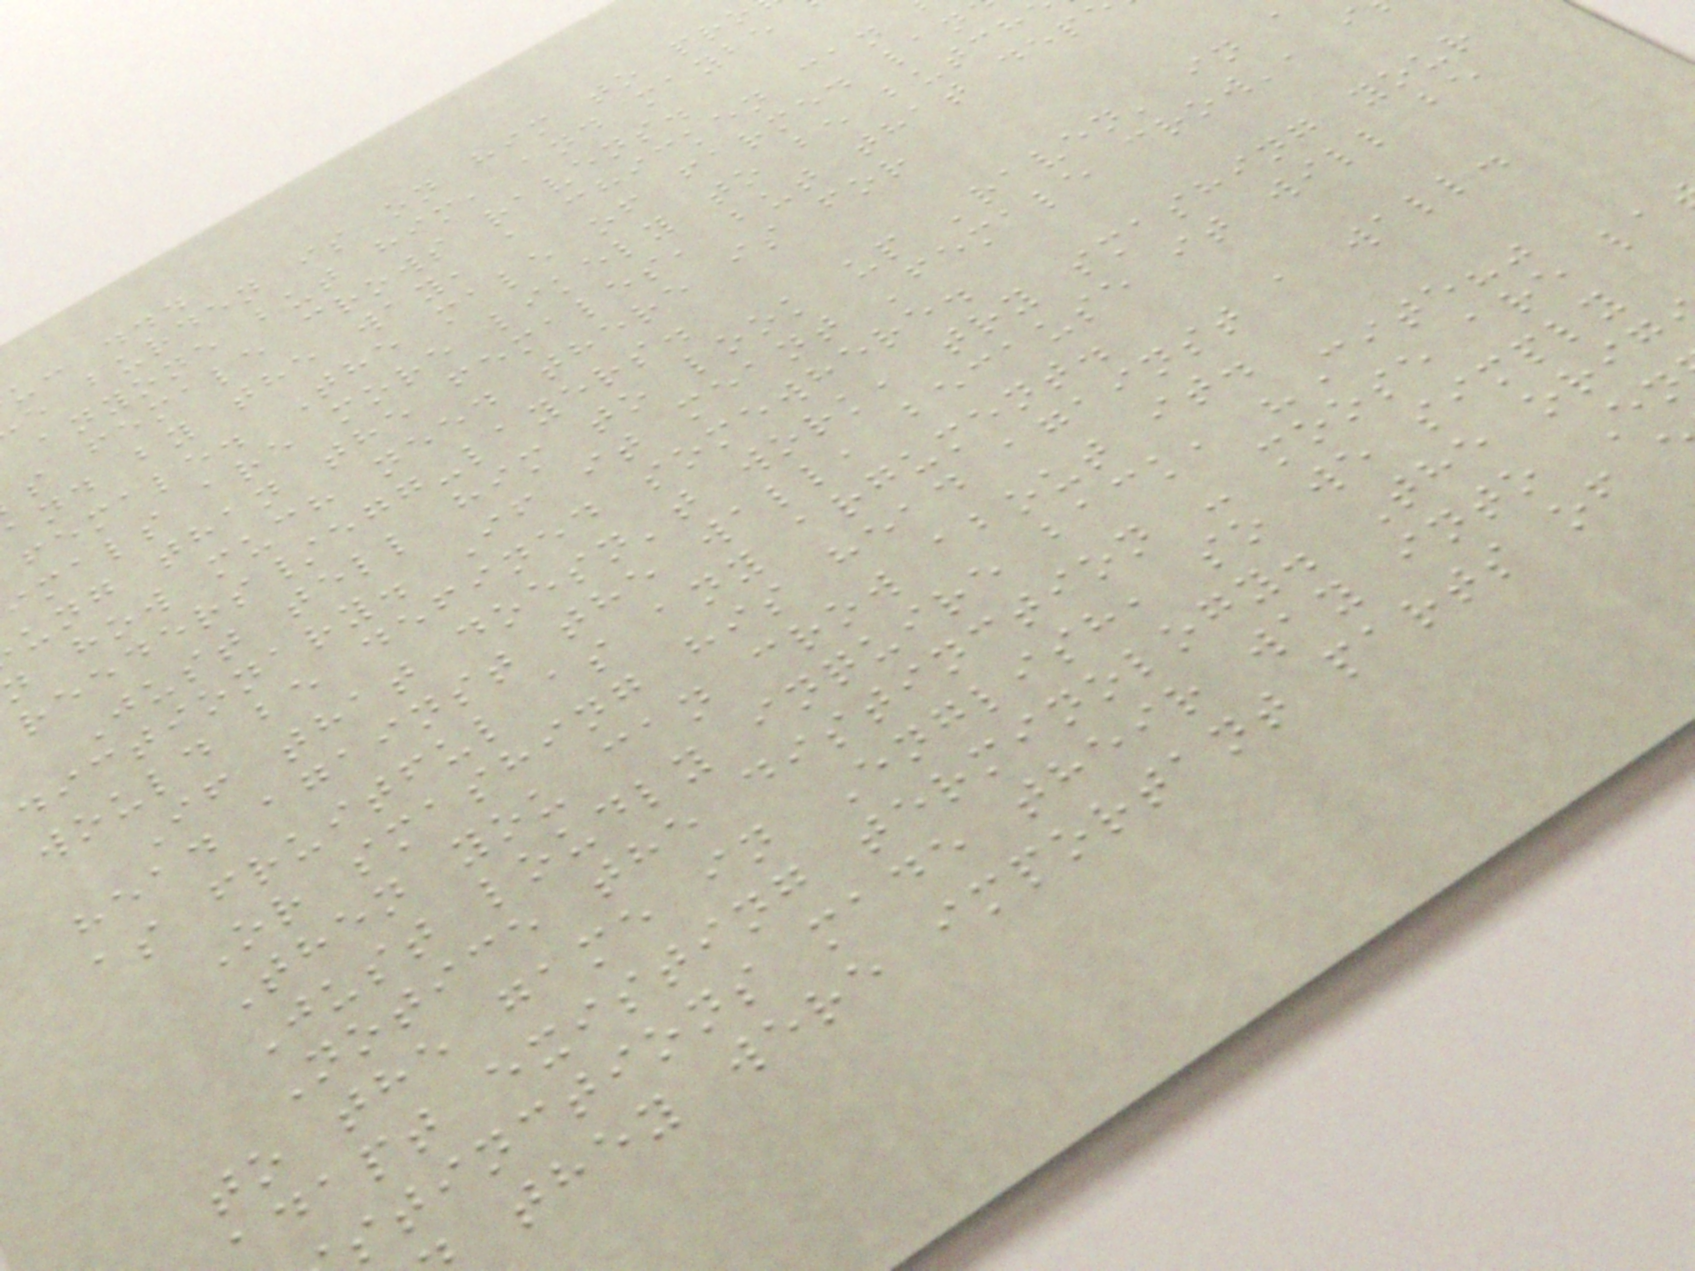u: ...
e burden is on him to pro
anyone but him, and maybe
s female crows ravens.
and by the way, a chicken can
female. The male of farmed lan
imals are more likely to be butch
ung than the females, but that dep
n how much need there is for
reeders/egg-layers.
Just tell him to look up 'raven' in a
dictionary. If it meant 'female crow', i
would be defined somewhere.
If that doesn't work, try smashing your
head against the wall, because it will be
as fruitful as any argument.
Or smashing his head against a wall.
Then you can crow about it.
Just loudly inquire back, "Cite?"
Notice the distinction - moose are la
to the game in English, so we simply
adapt existing terminology. The orig
stinctions made their way into En
they were important parts of
